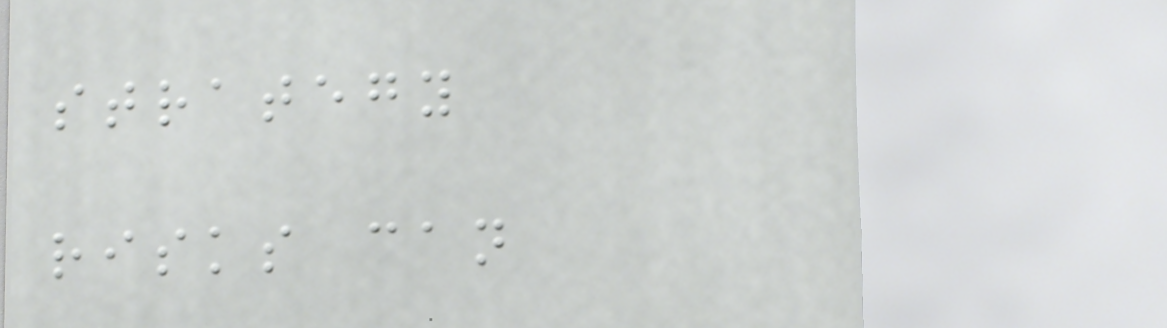strategy
risks can
